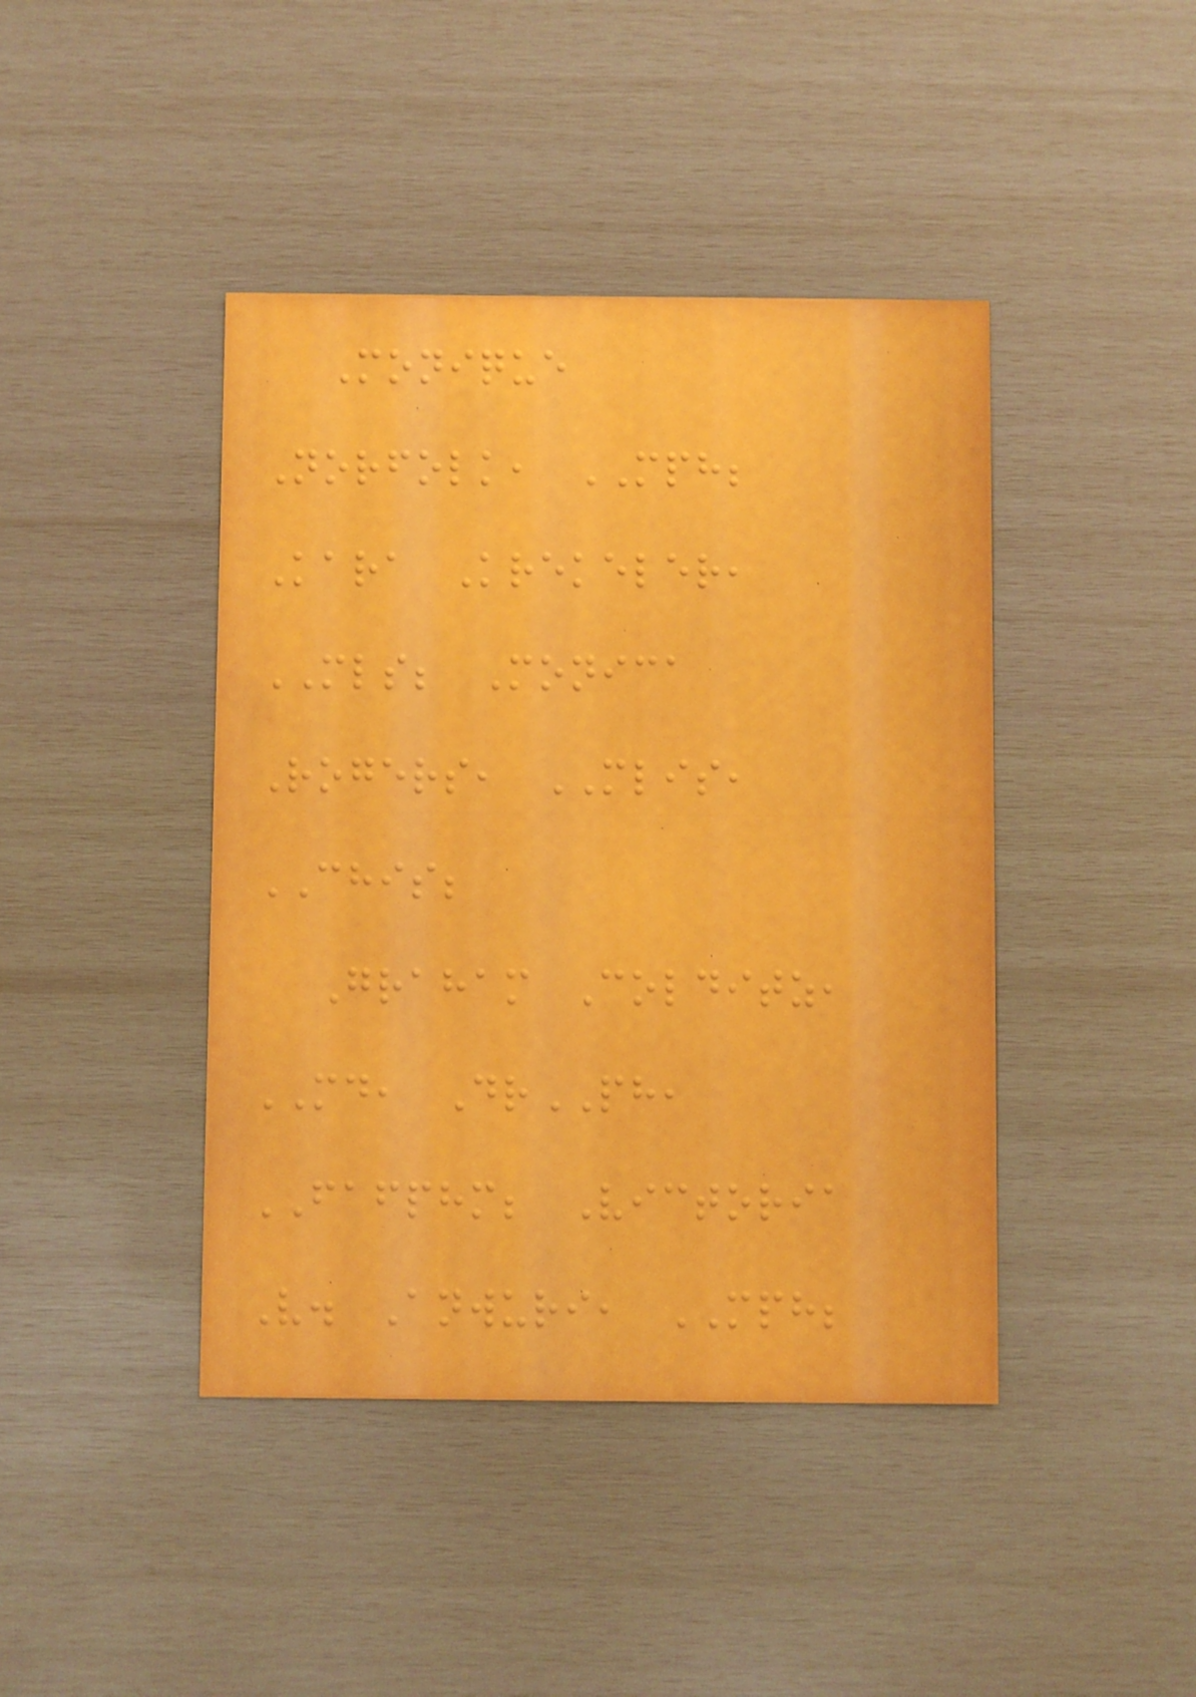Monique
Norfolk, MPH;
Kara Krekeler,
MLS; Monica
Rogers, MLIS,
CHIS;
Graham Colditz,
MD, DrPH,
FAFPHM; Victoria
V. Anwuri, MPH;
